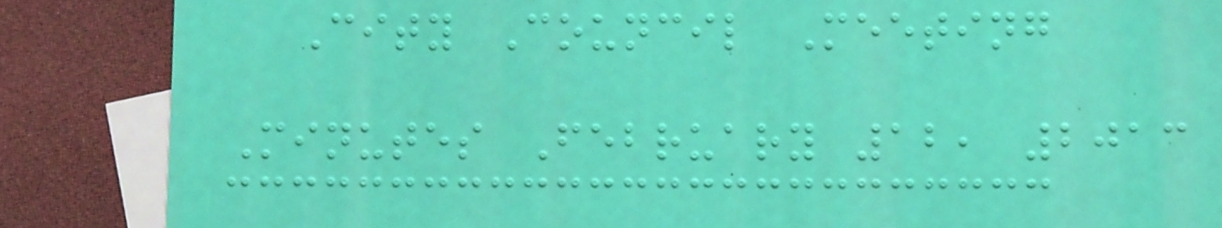City Council Meeting
Minutes February 12, 2013
